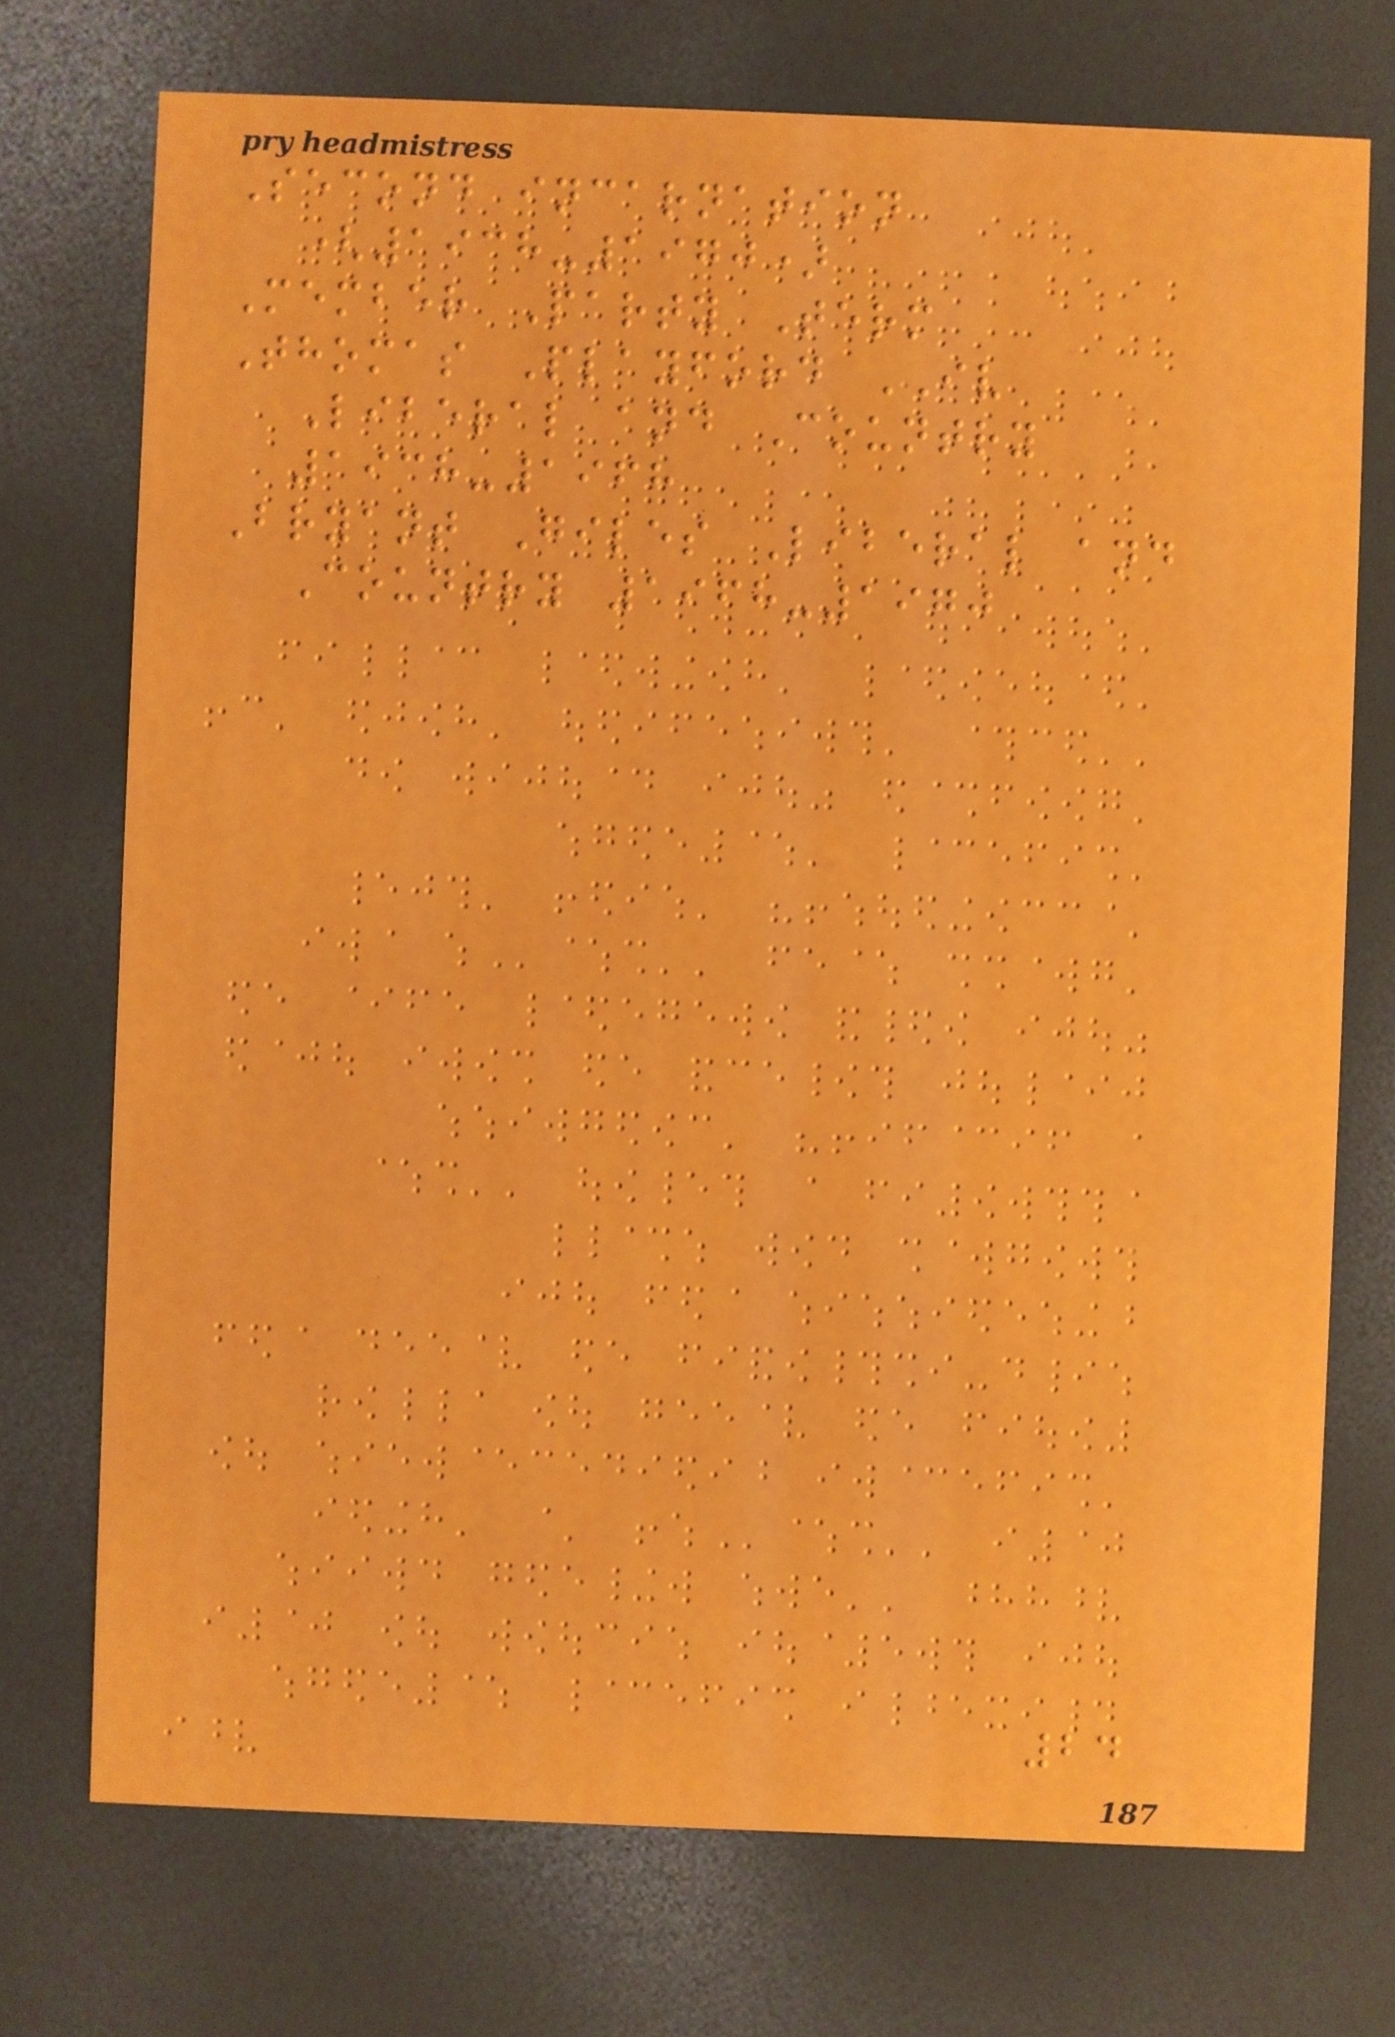Second incarnation
(1938-1970)
Member Party Term
Thomas Playford IV
Liberal and Country
1938-1968
Bryant Giles Liberal and
Country 1968-1970
24
